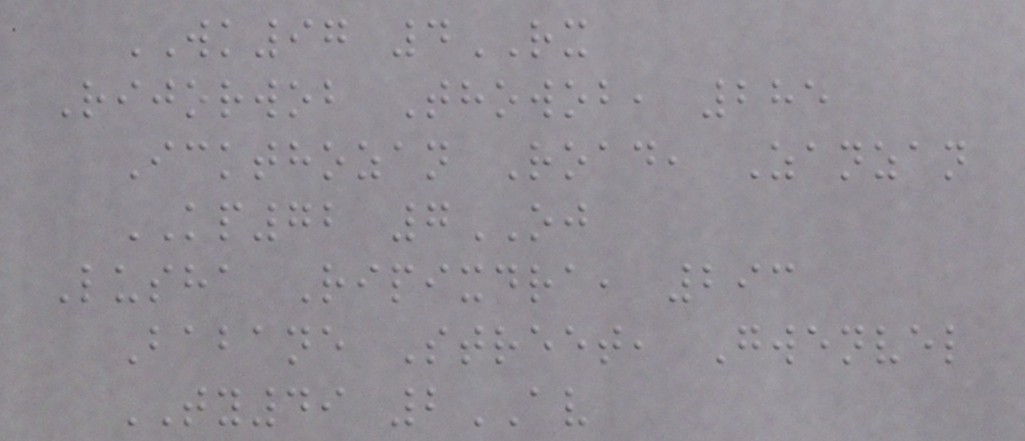WK97 4RX
Rijorwob Thowob, 285
Ickthozan Road, Zanzan
KP72 7OJ
Lusha Ripixdra, 293
Babane Street, Gwenvel
TY49 2AV
